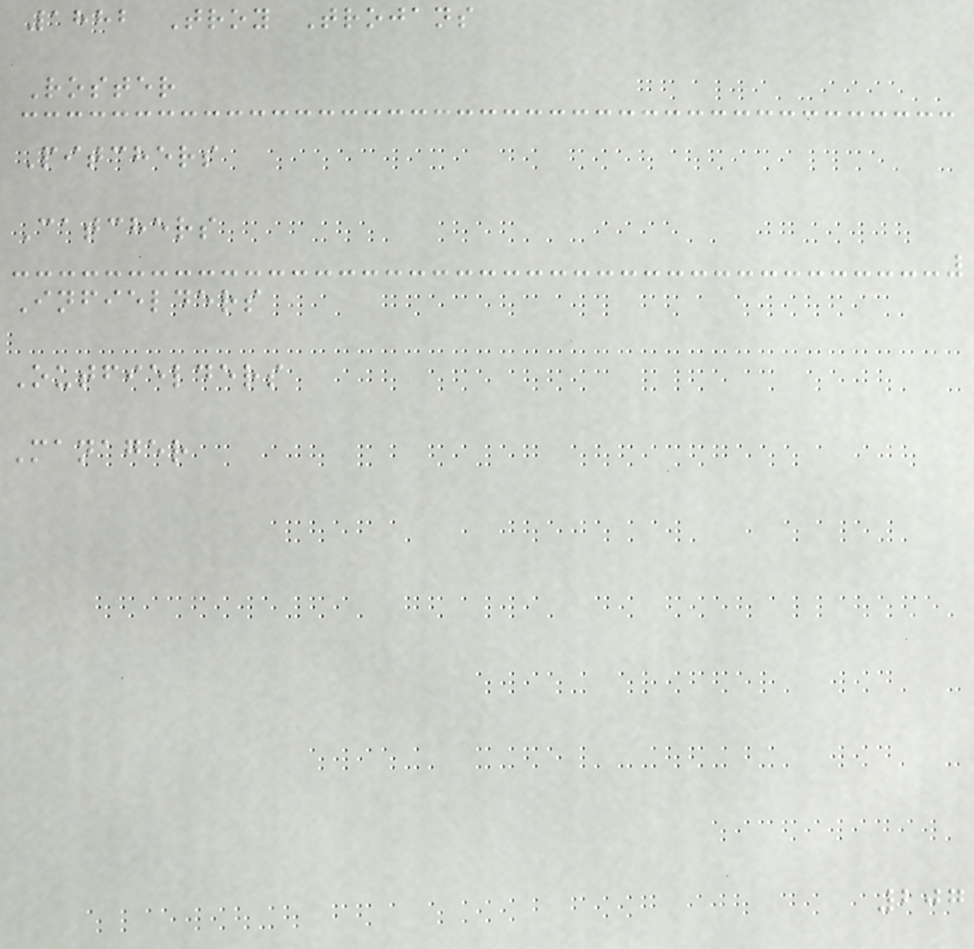1882 Troy Trojans
Roster
Pitchers
Catchers
Infielders
Outfielders
Manager
207
